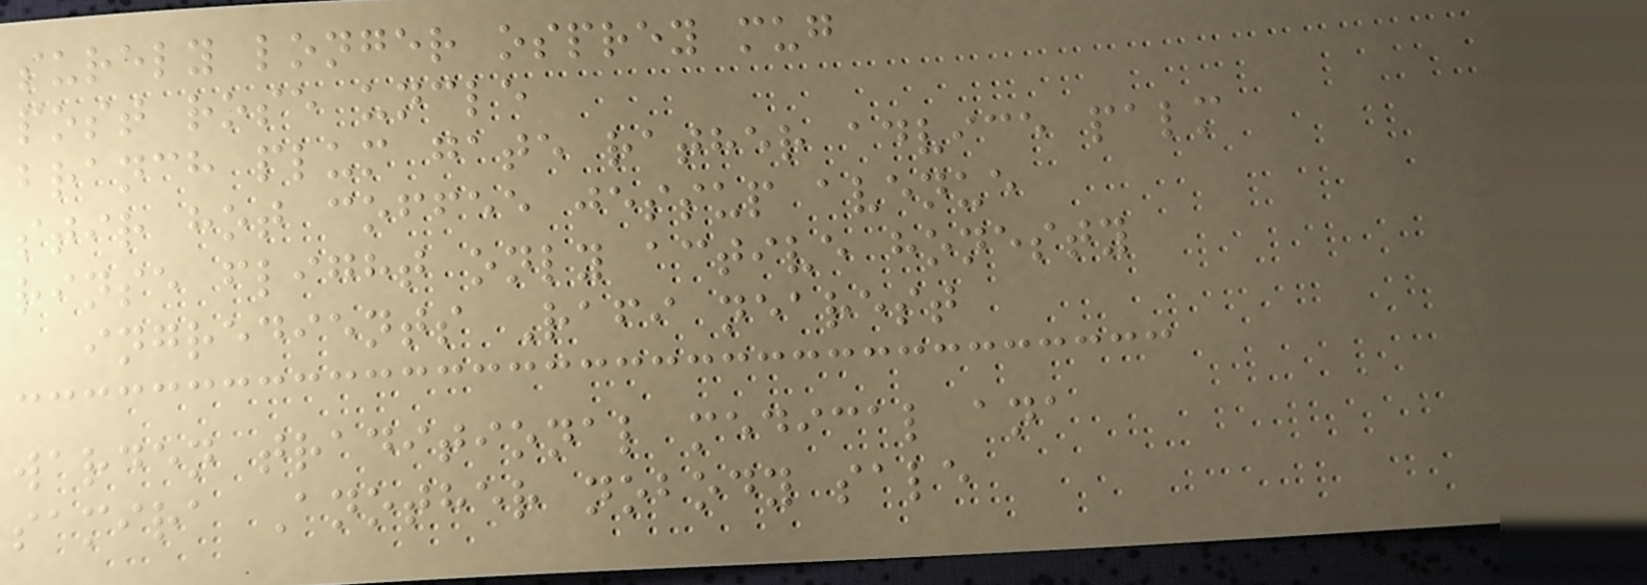surely longer osprey mug
post rose uncle
branch plum gate rather advice palm
stir hot coffee jessup avenue
rinse flight only active honesty
ingredients Rafi nearest
warden traditional medical ana
samira Another nobody sale
